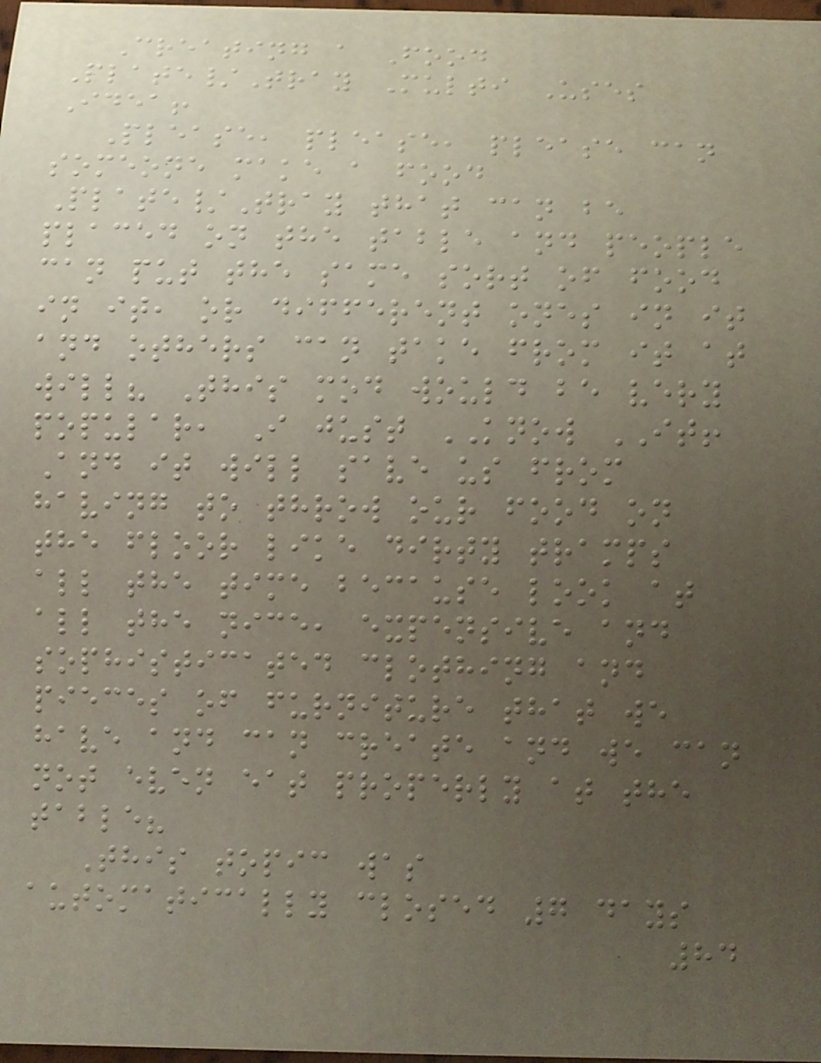Creating a Food
Plate/Tray Multi Uses
Idea!
Please, please, please can
someone make a food
Plate/Tray that can be
placed on the table and people
can put the same sort of food
in it, or different ones in it
and others can take from it at
will? This mod would be very
popular, I just KNOW IT!
And it will save us from
having to throw our food on
the floor like dirty tramps
all the time because look at
all the nice, expensive and
sophisticated clothing and
pieces of furniture that we
have and can create and we can
not even eat properly at the
table?
This topic was
automatically closed 7 days
84
